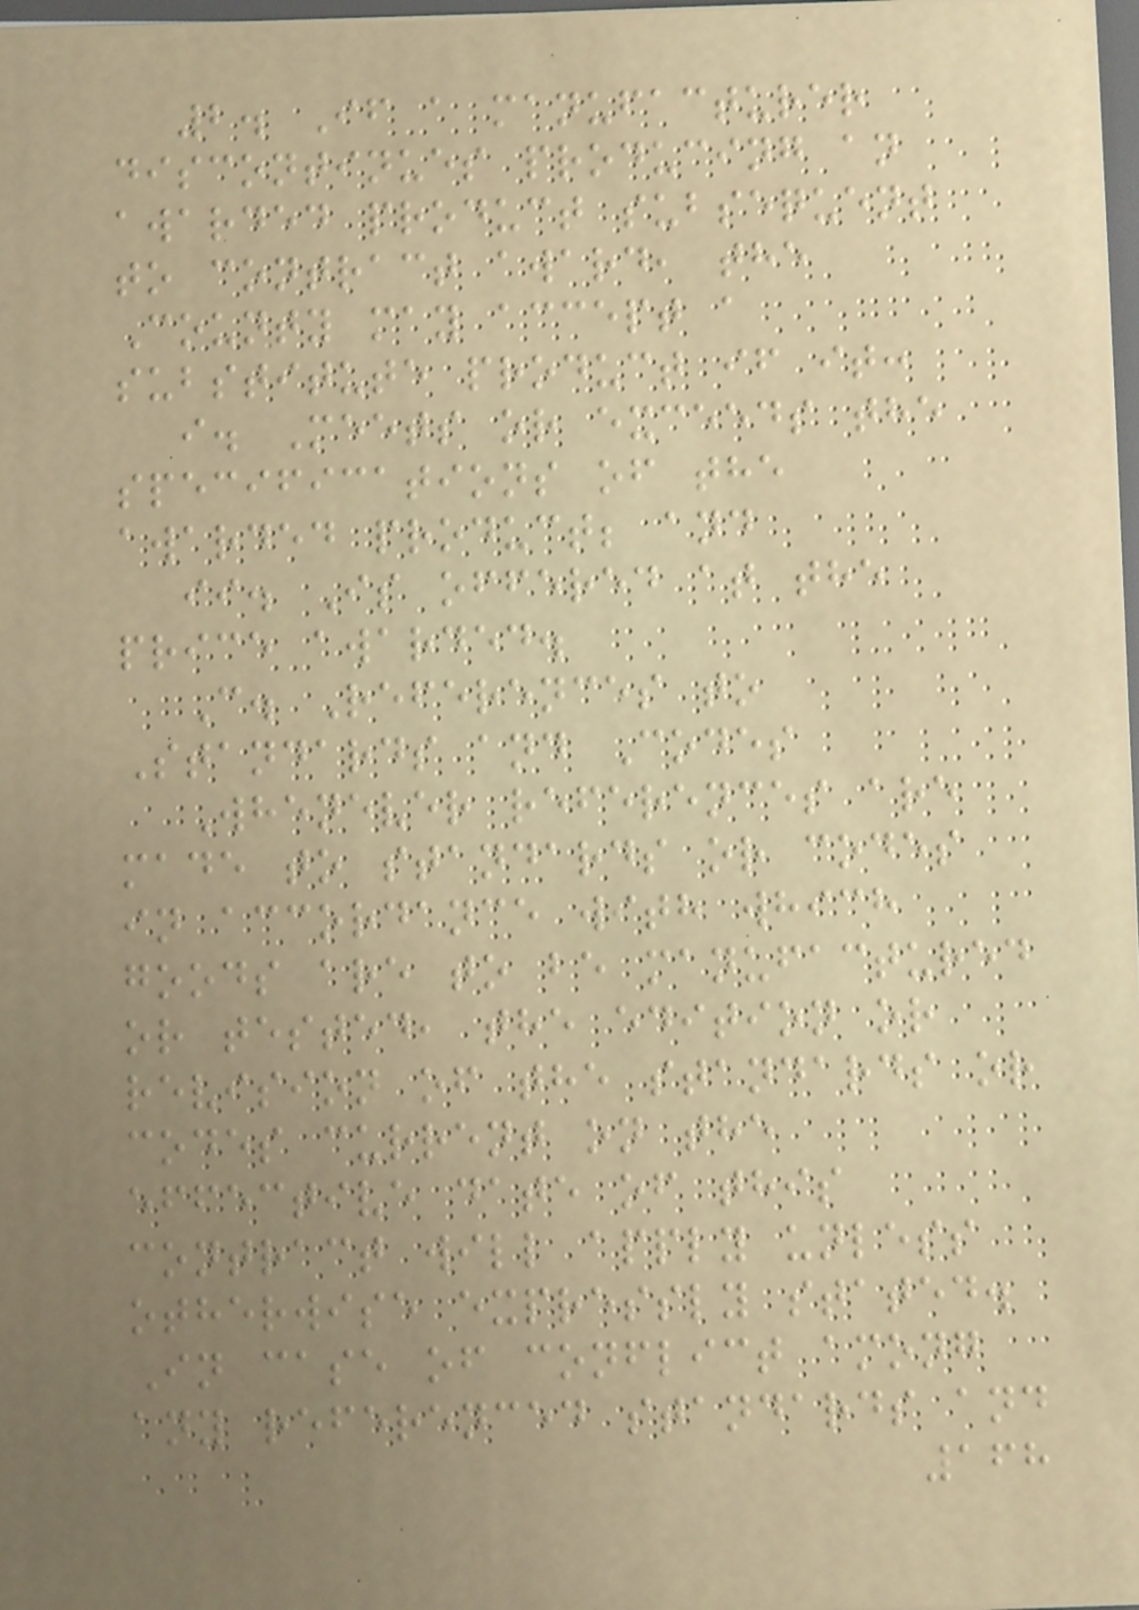2. If a manufacturer
discontinues producing an
awarded product subsequent
to contract award, the
County may accept a
substitute product if it:
i. Meets or exceeds the
specifications of the
awarded product; and
ii. Is offered at the
price awarded.
C. References to
Standards and Codes
Whenever references are
made to standards or codes
in accordance with which
goods are to be manufactured
or tested, the edition or
revision of the standards or
codes current on the
effective date of this
contract will apply unless
otherwise expressly stated.
In case of conflict among
any referenced standards and
168
